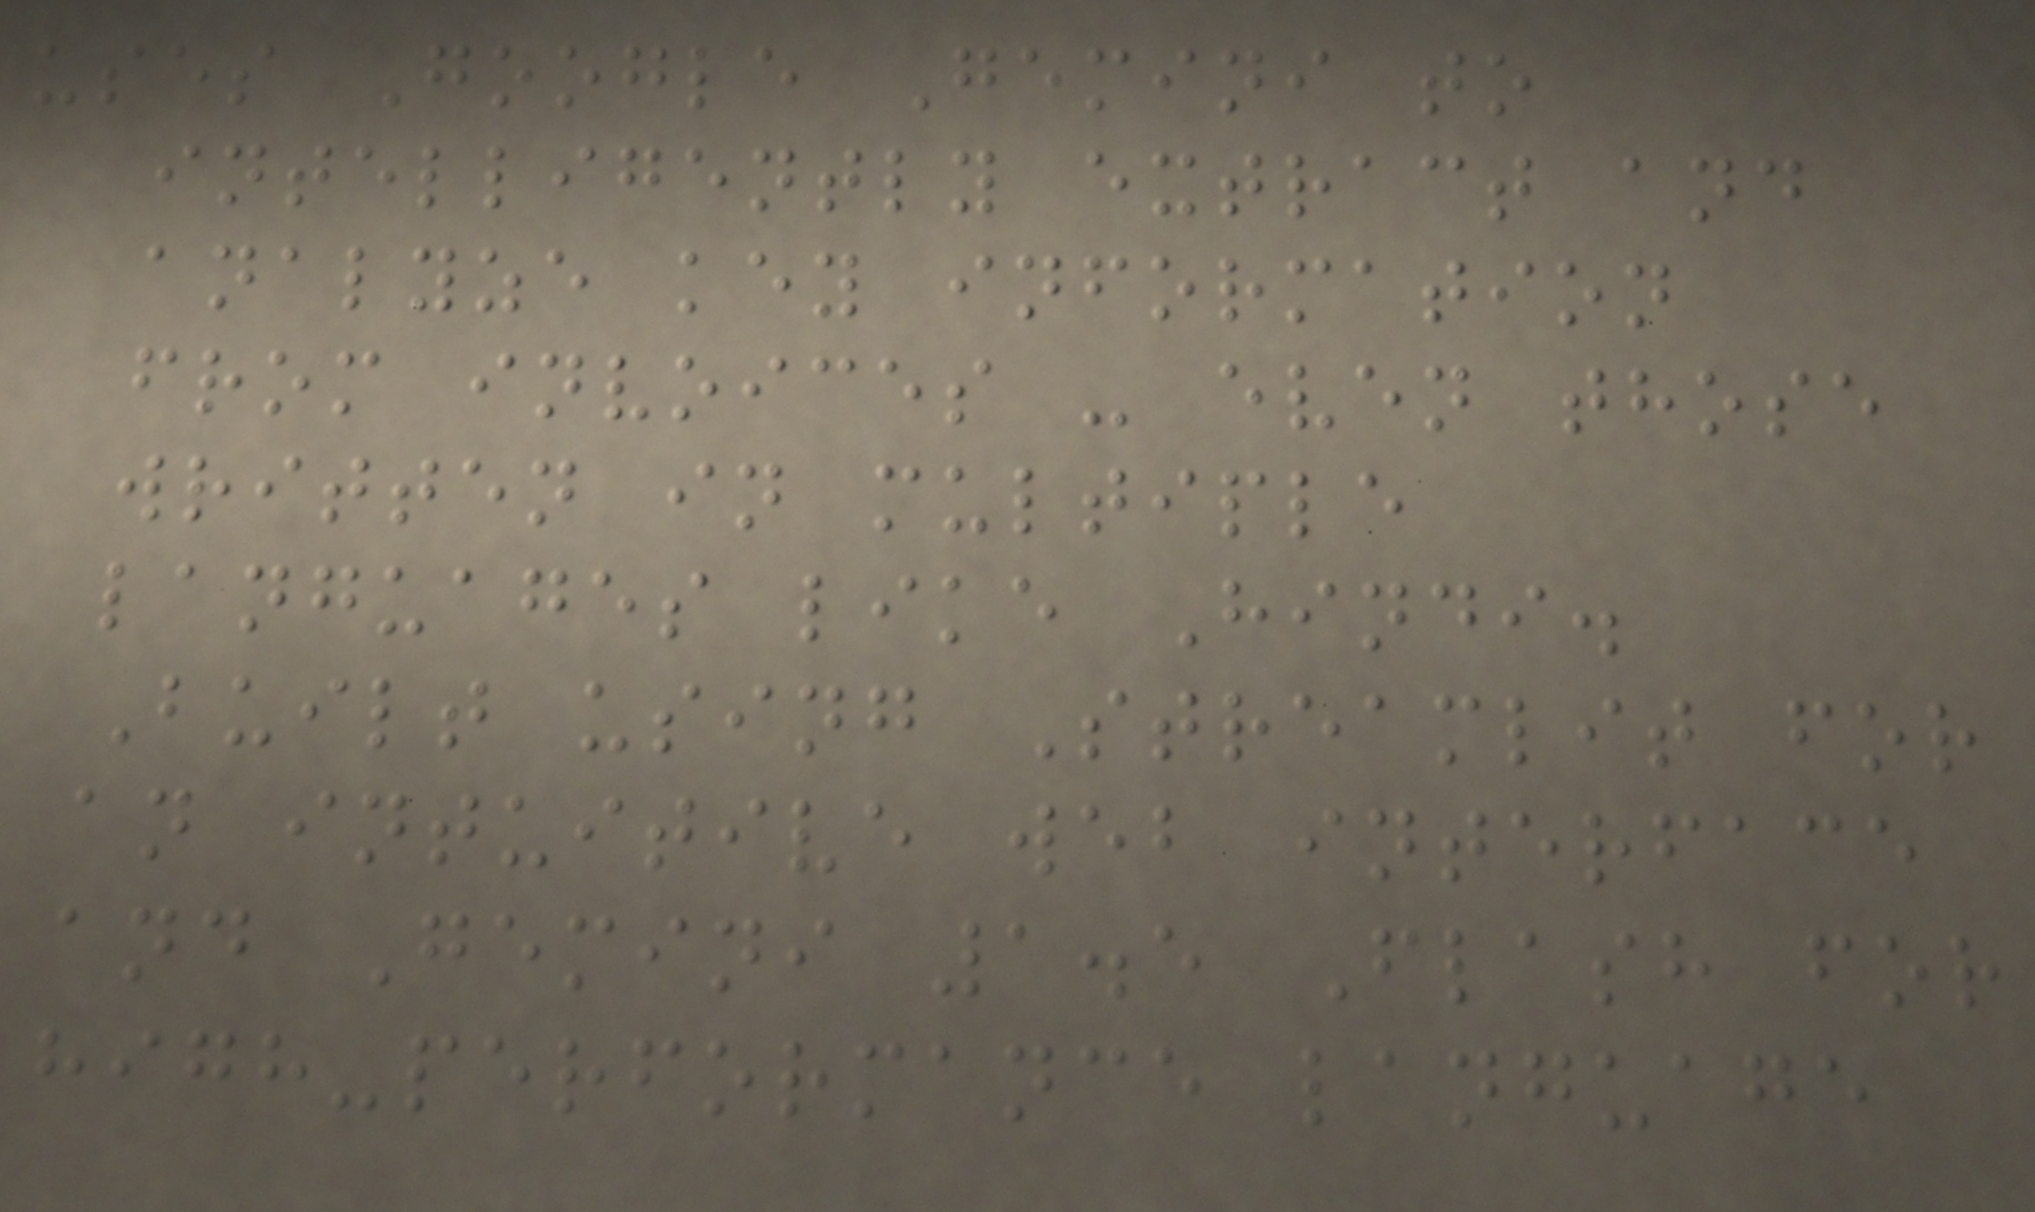uses Google Gemini to
intelligently extract and
analyze key information
from invoices - even those
written in multiple
languages like Hindi.
Built using Streamlit for
an intuitive web interface
and Gemini 1.5 Flash for
high-performance language
